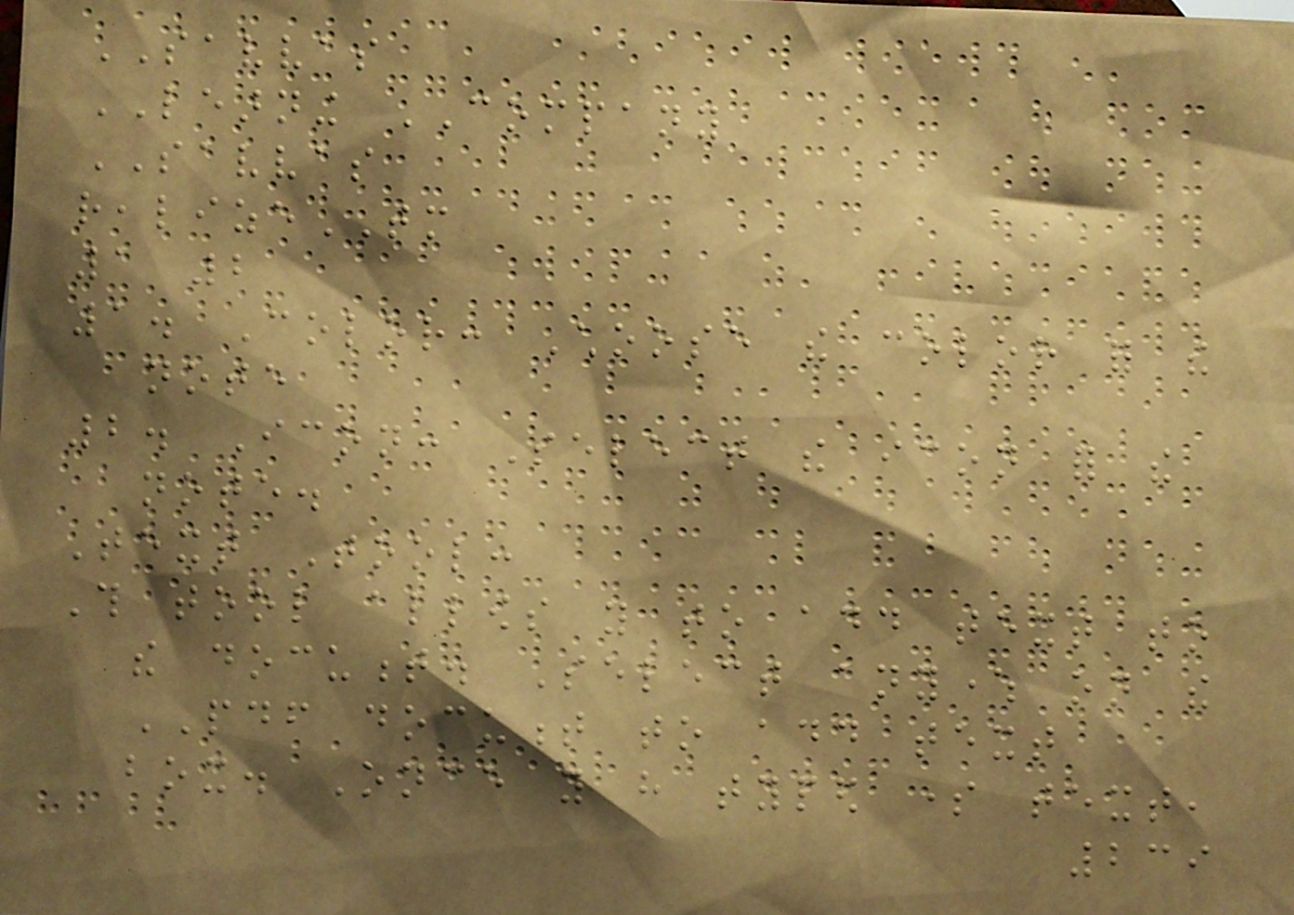SAVVAS
LEARNING COMPANY
SAVVAS
realizeTM
1 2
1. Color: Choose the color for the
note
2. Icon: Select the icon for the
note.
Text Tool:
This tool allows you to add text to
the document. Select anywhere on the
PDF document to add text
box. Once you have typed some text,
239
